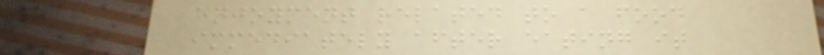enjoyment related to a food
immediately after eating it
